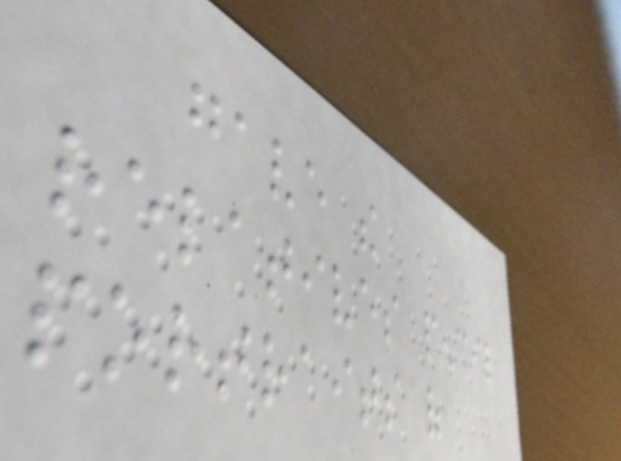gave the
relatives pencil
portraits of
